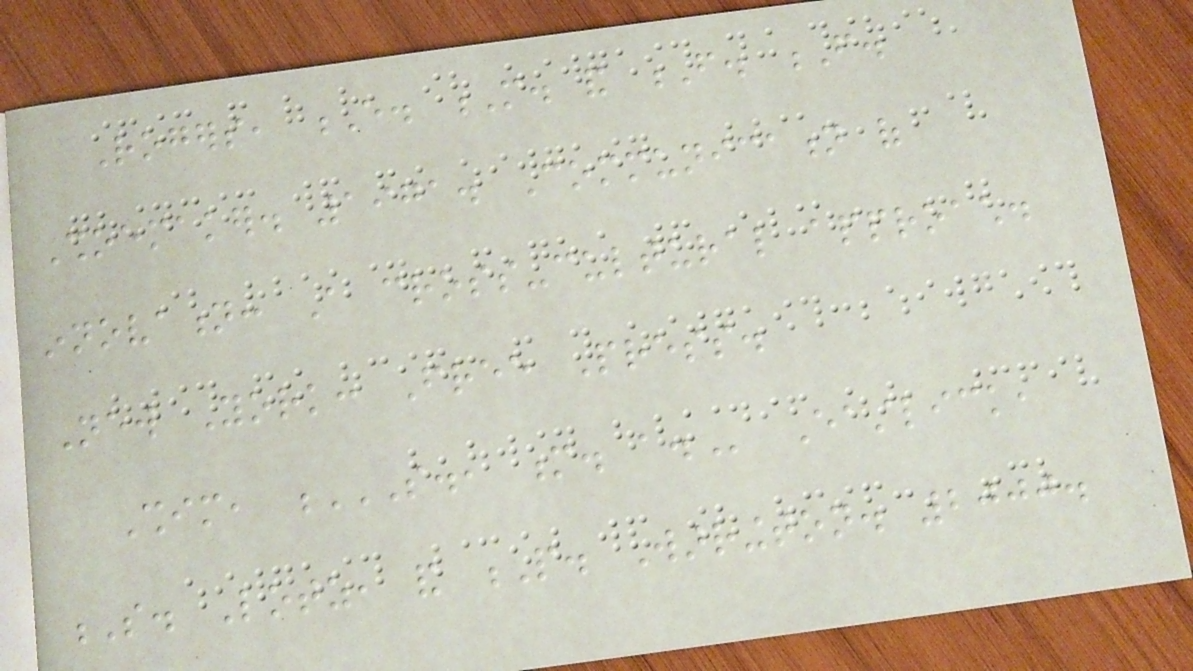Rogers, E. M. and F. F.
Shoemaker. 1971. Communication of
innovation: A cross-cultural approach.
New York: Free Press.
Shim, S., M. A. Eastlick,
S. Lotz, and P. Warrington. 2000.
